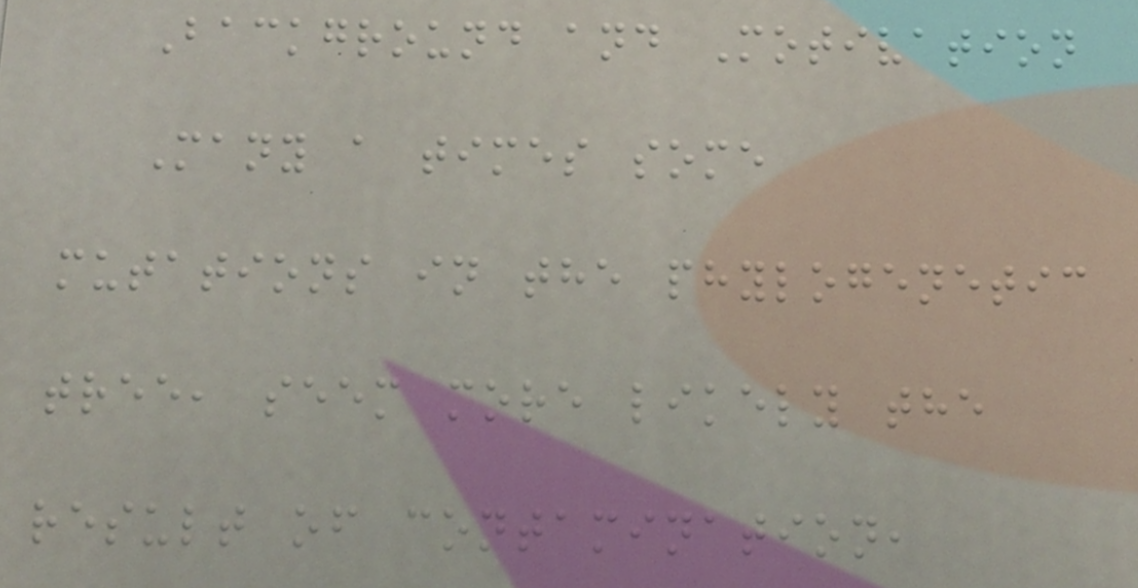Background and Motivation
Many a times some
mutations in the phylogenetic
tree, seem more likely the
result of contamination,
